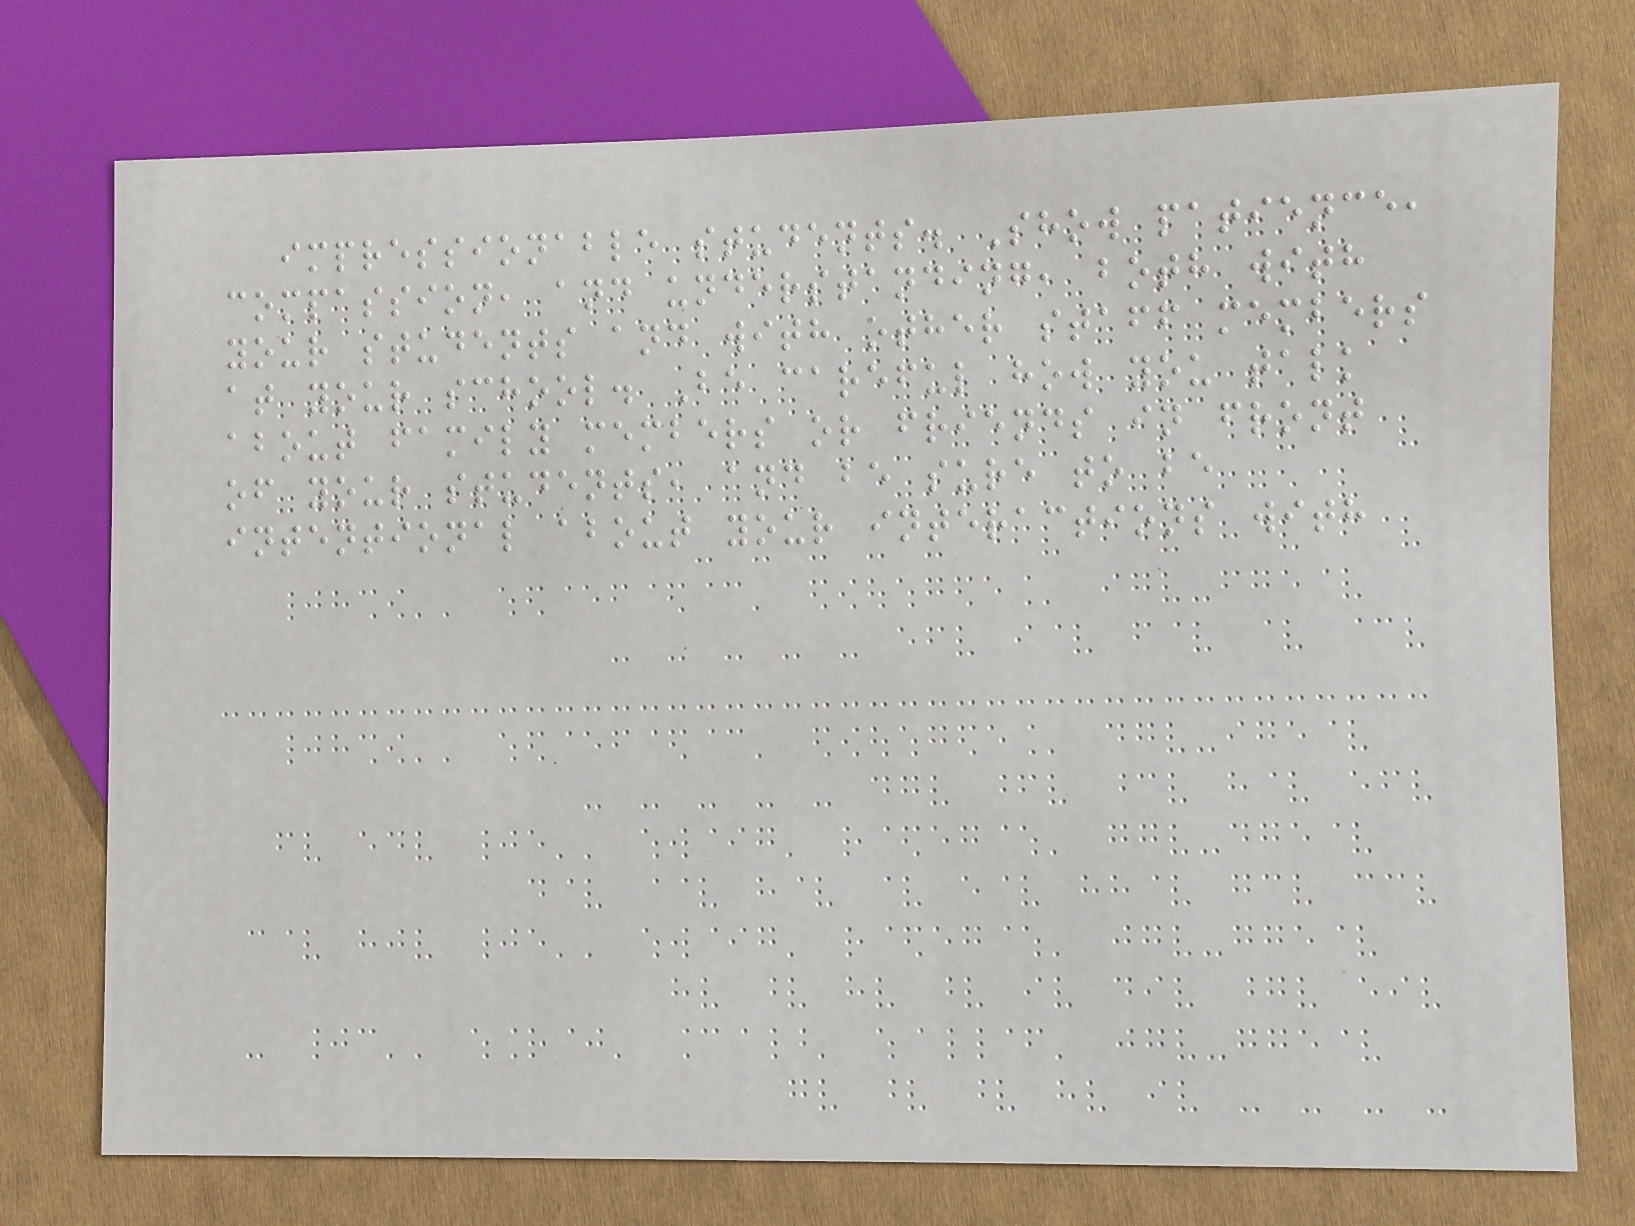impressionable students. Show patience,
compassion, and understanding, both with
your students and with other staff members
at your school. Be careful how you talk
about family members or friends in front
of your students, and be sure to be
intentional about your interactions with
